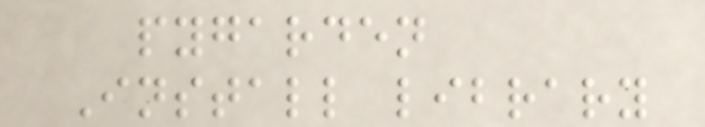pygarden
Install library
